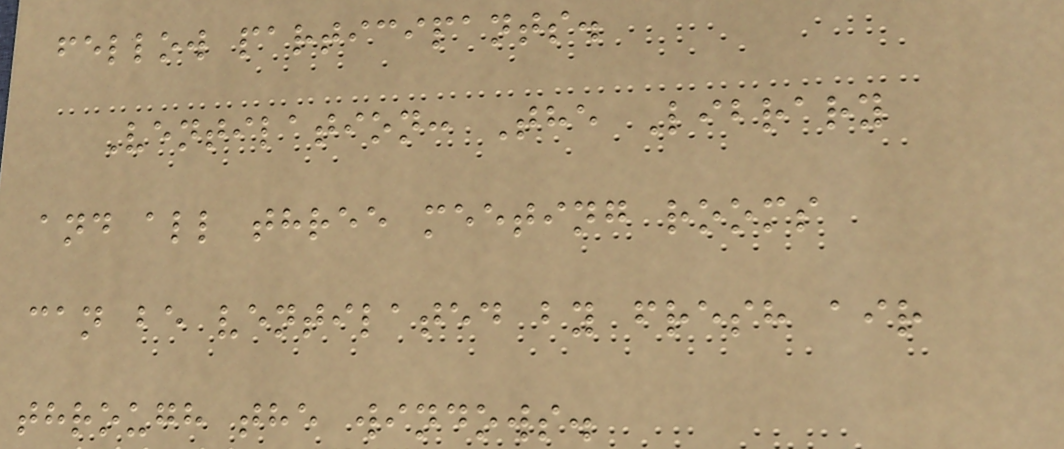fellow participants.
Ventilation: The Library
and all three meeting rooms
can be ventilated by fresh air
through the windows.
